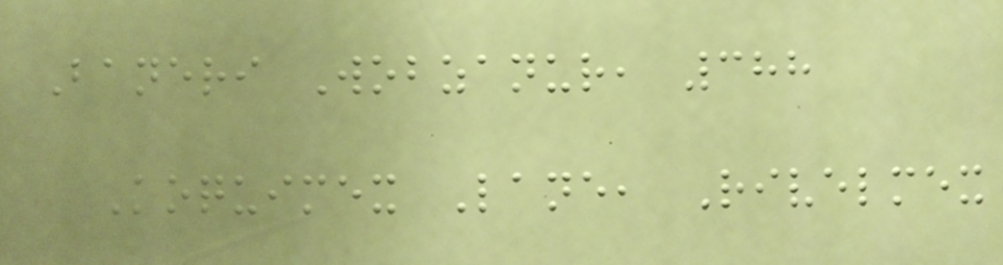Baneri Wobzanur, 388
Koquimex Lane, Rivelmex
